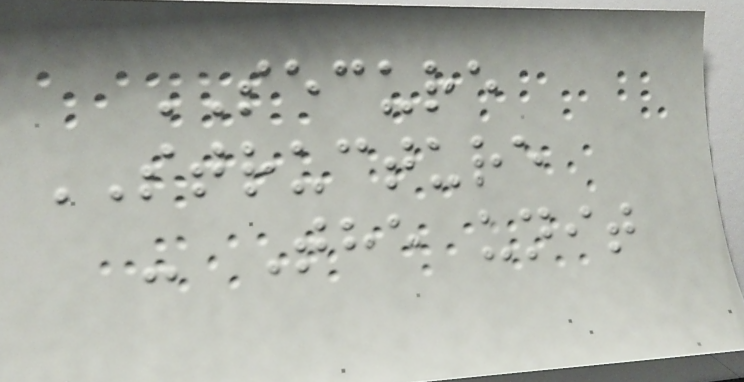SECURE
STRUCTURE
- The unit
